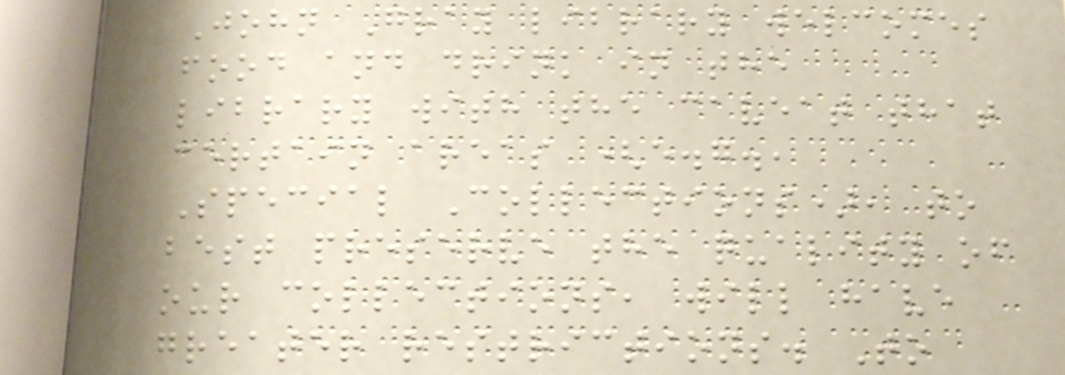John Gray library welcomes
food and drink in the
library with the caveat that
certain areas (e.g.,
Special Collections), to
best preserve the quality of
our collections, will have
greater restrictions. To
